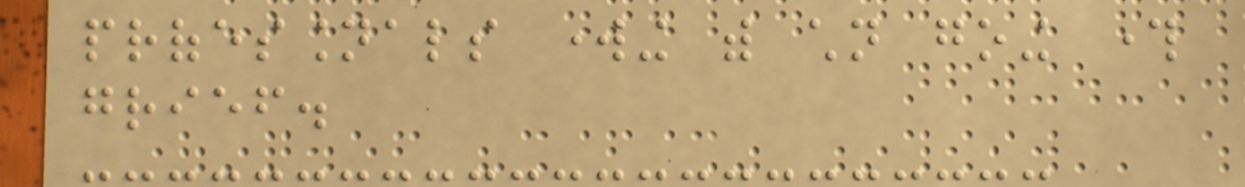professionals working with children going through
grief.
